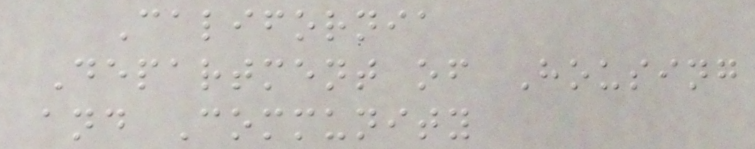California
Department of Housing
and Community
